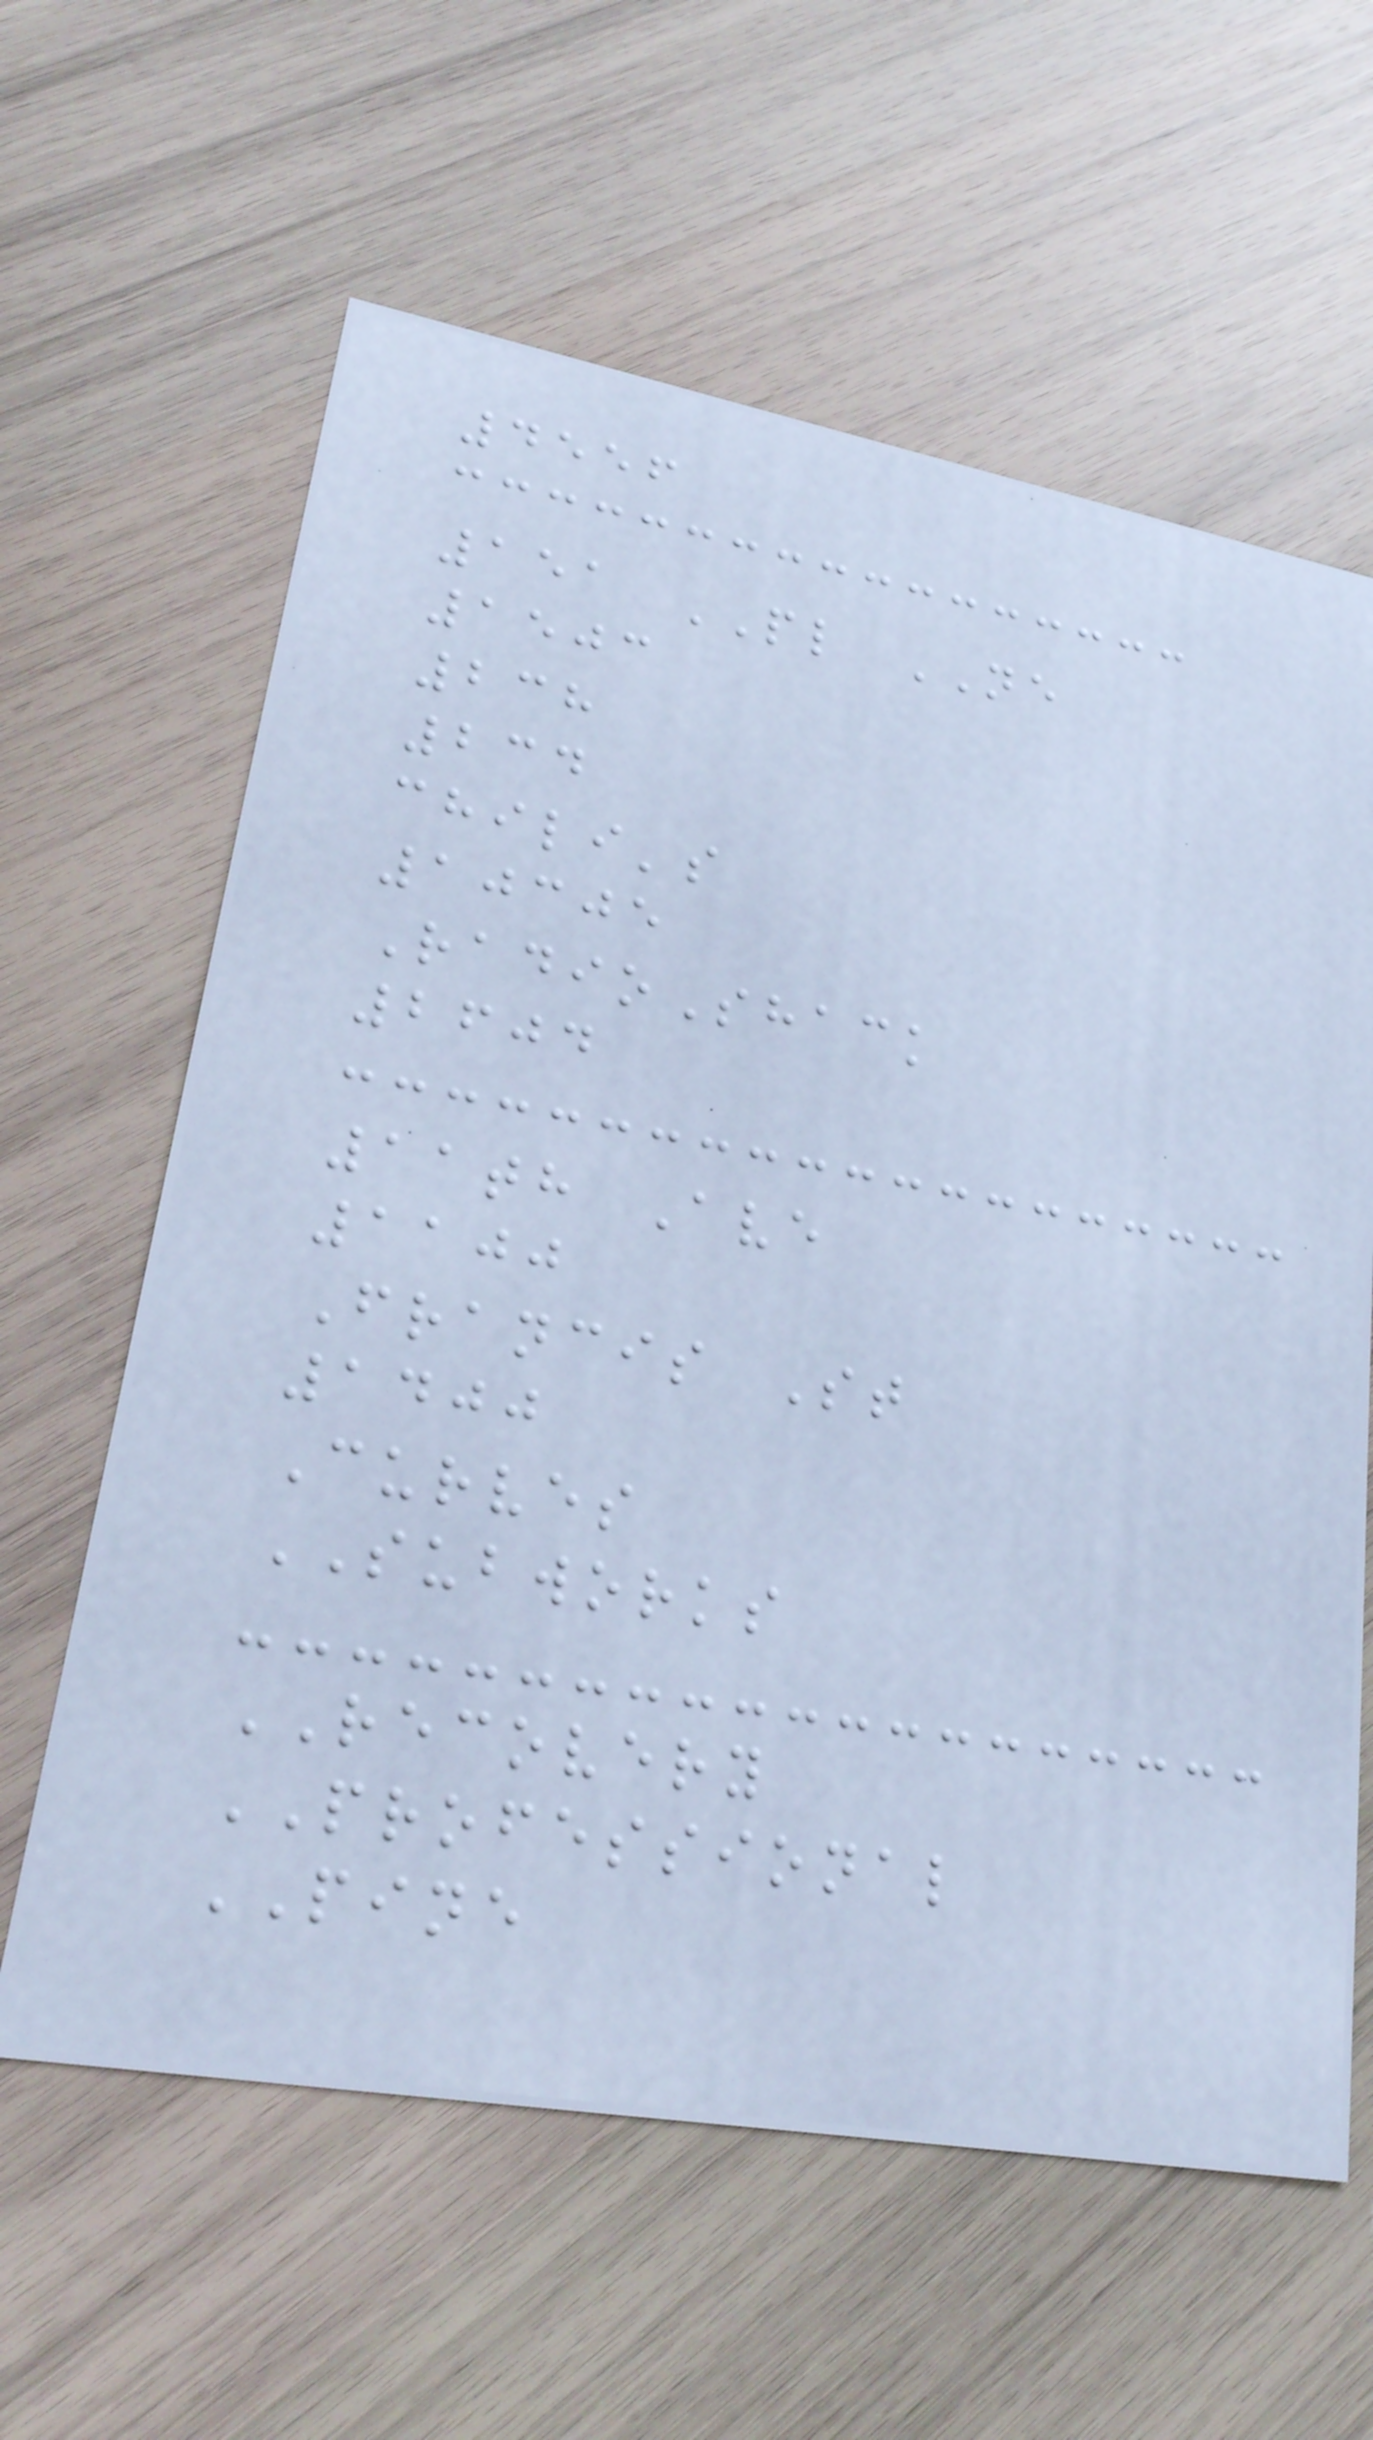4556
151 PL NE
1503
238
234
chili's
10305
RadioShack
2604
11th Ave
1100
Francis St
1400
Curves
SUBWORKS
RECOVERY
PROFESSIONAL
PINE
